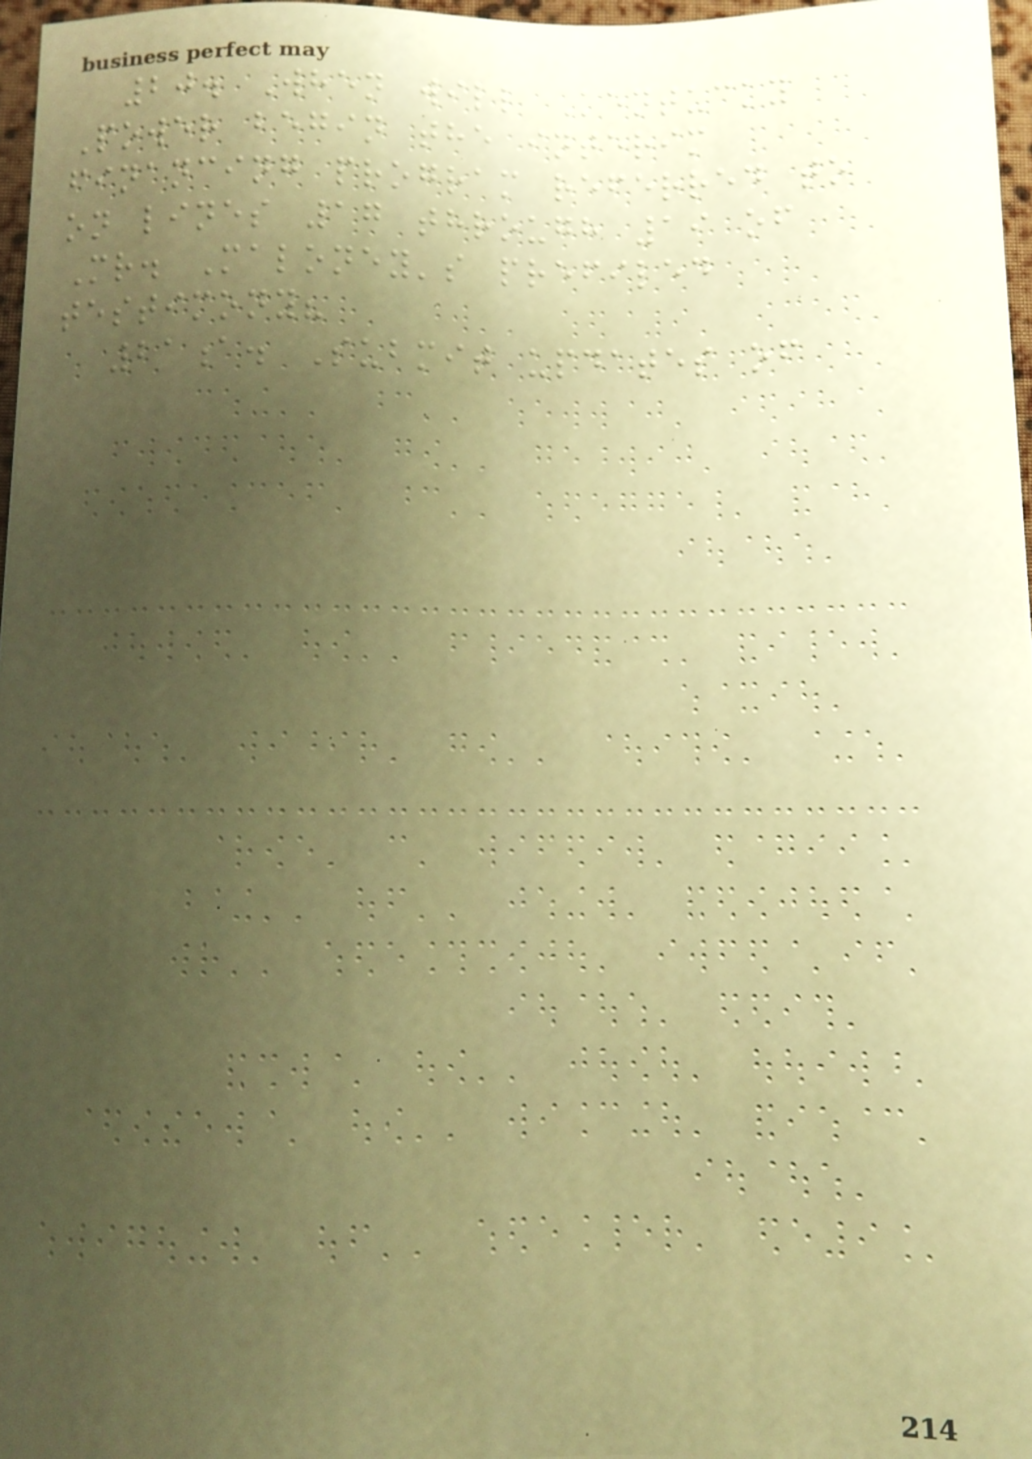20. When will Kentucky
Power begin the interim
financing program referred to
on lines 17 through 19 of
Mr. Maloney's prefiled
testimony?
21a. Submit updates of
